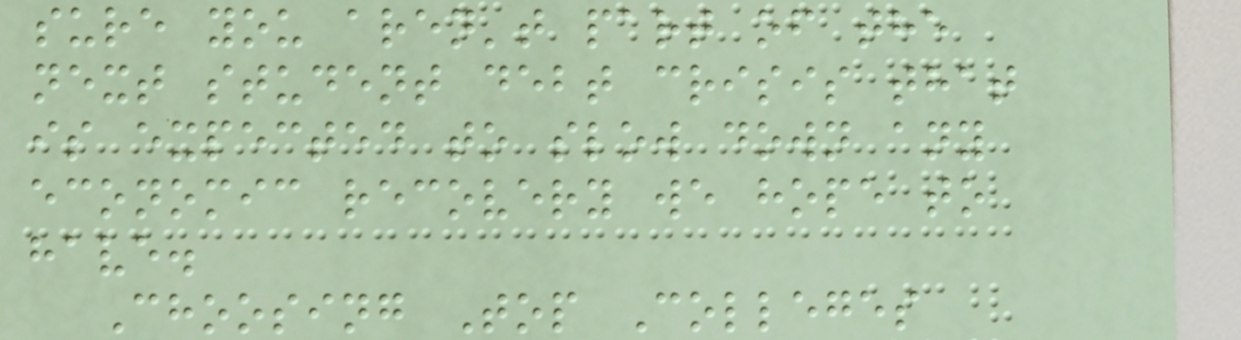sure you aren't part of the
next student debt crisis that
is expected to slow down any
economic recovery we hope to
have.
Choosing Top Colleges
